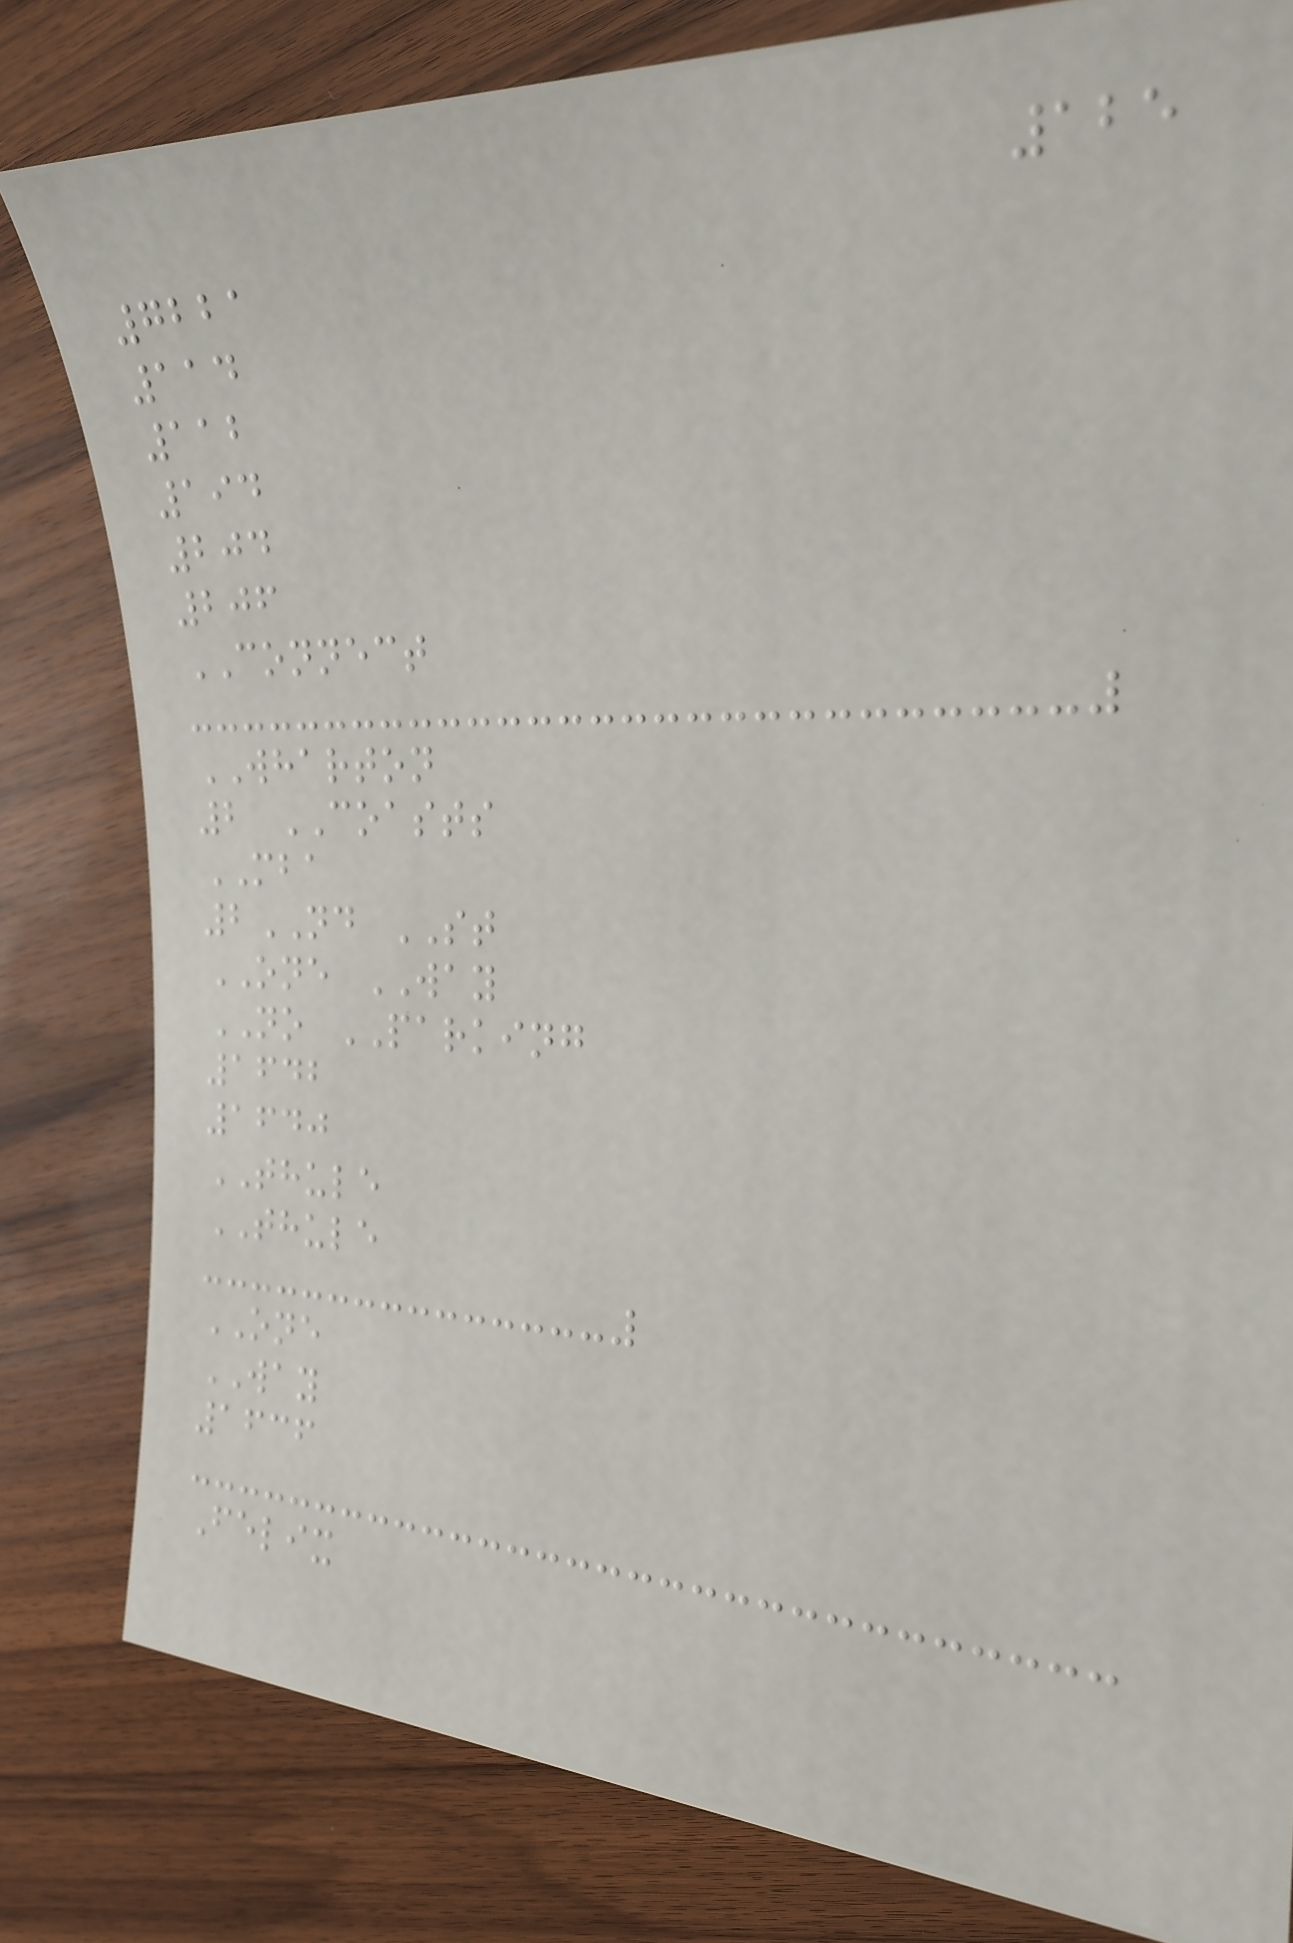125
7221
114
112
194
204
206
CONNECT
WHARTON
2 COASTS
MBA
2ND ST
ONE WAY
NO PARKING
1642
1640
THULE
THULE
ONE
WAY
1636
Felix
